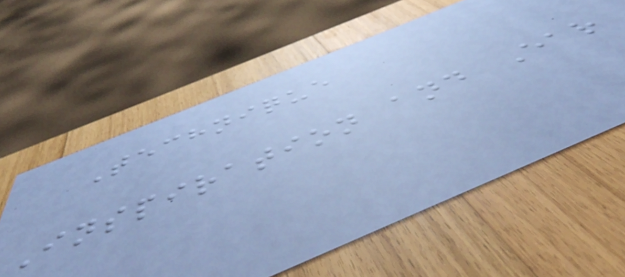Technique
Inspiration and Ear
